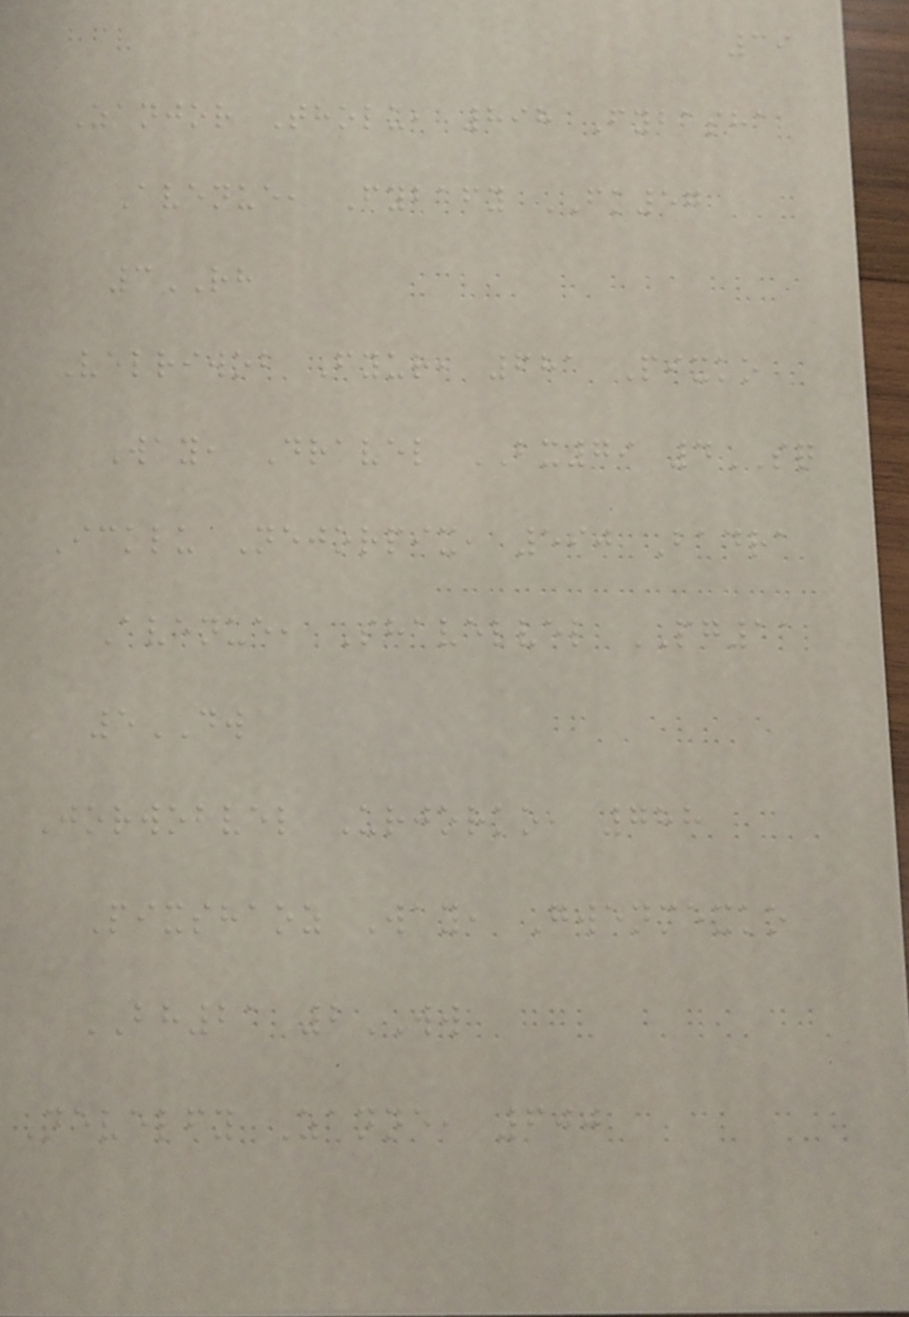39
Zanjor Tholu, 898 Fybasha
Avenue, Fybafy FK57
3RH
Velriwob Fyur, 681 Pixko
Way, Dravel BX79 4SQ
Icklu Nejorpix, 590 Badra
Avenue, Shavelvel PG11
5DW
Jorwobvel Urjorko, 788
Pixshaoz Way, Gwenmexko
BH21 2WW
Nevelfy Zanne, 600
